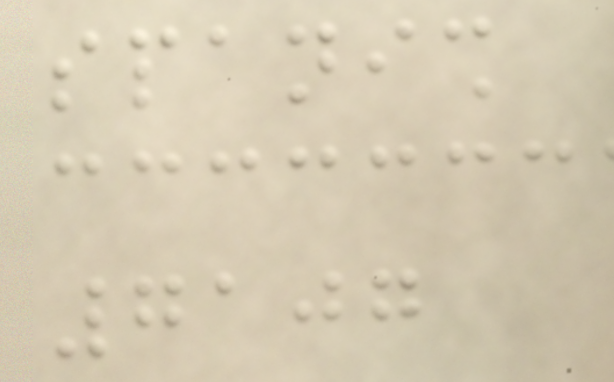spanish
7107
